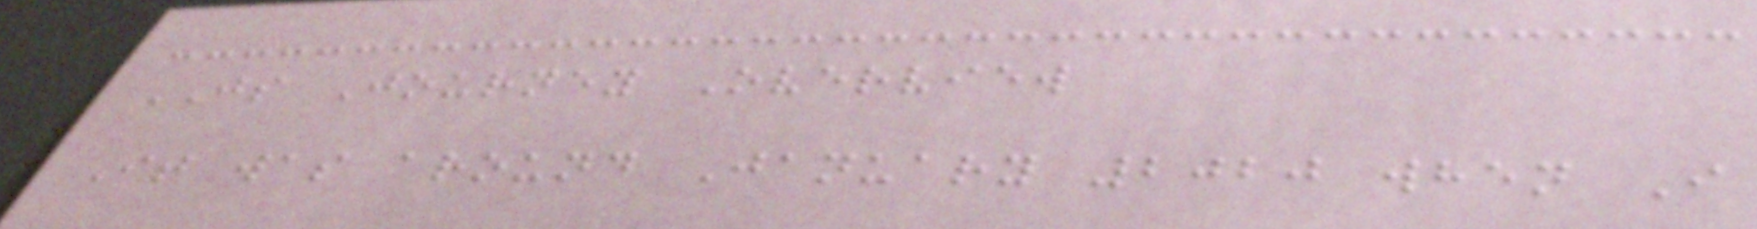JS Journey Overview
It was around January 2020 when I
